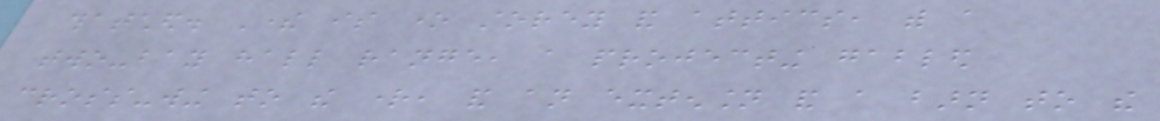thatched. There is one storey and attics, with a
two-bay hall range, a projecting gabled
cross-wing to the right, and an extension and a barn to the
